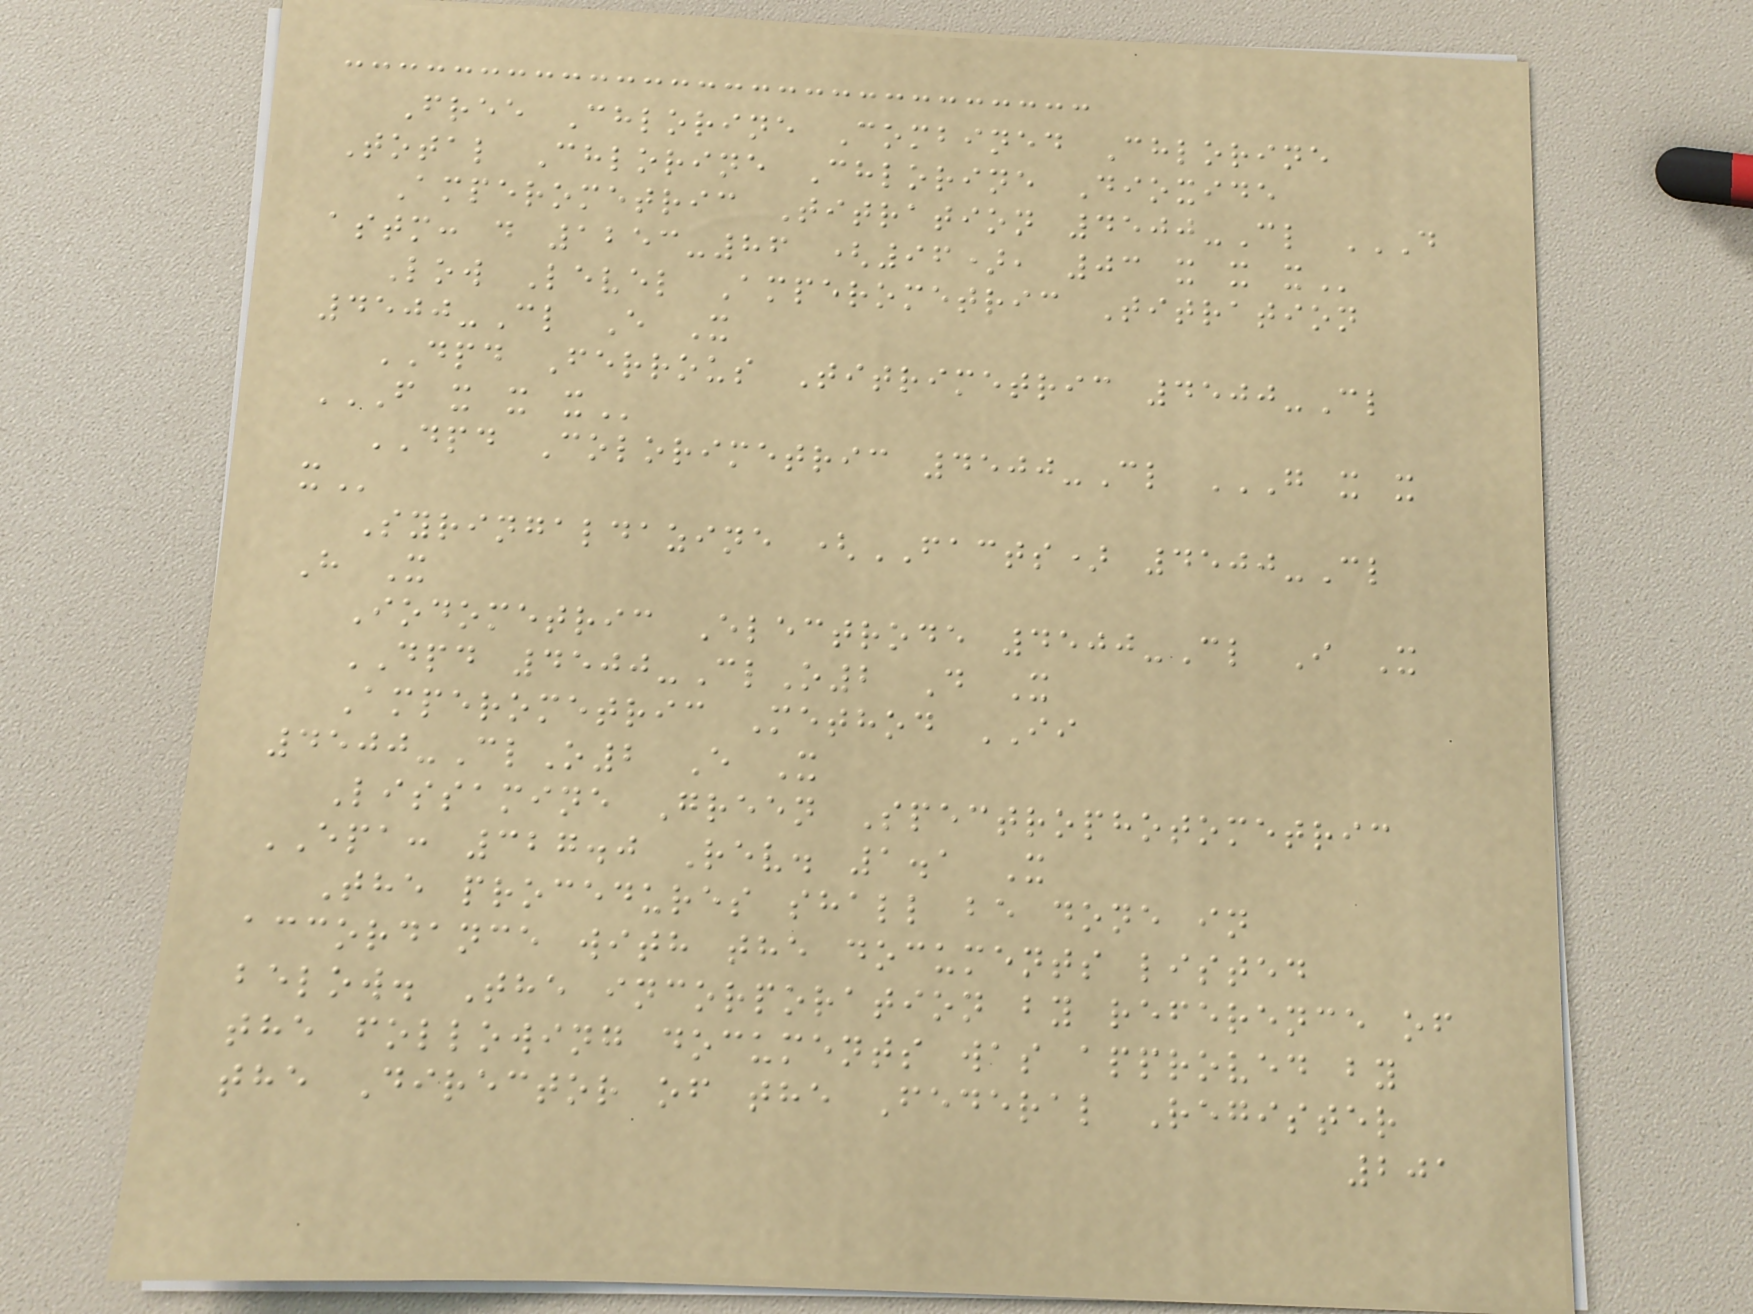Free Chlorine Combined Chlorine
Total Chlorine Chlorine Dioxide
Amperometric Titration 4500-Cl D
ASTM: D 1253-86 (96), 03 X X X
Low Level Amperometric Titration
4500-Cl E X
DPD Ferrous Titrimetric 4500-Cl
F X X X
DPD Colorimetric 4500-Cl G X X
X
Syringaldazine (FACTS) 4500-Cl
H X
Iodometric Electrode 4500-Cl I X
DPD 4500-ClO2 D X
Amperometric Method II
4500-ClO2 E X
Lissamine Green Spectrophotometric
EPA: 327.0 Rev. 1.1 X
The procedures shall be done in
accordance with the documents listed
below. The incorporation by reference of
the following documents was approved by
the Director of the Federal Register
201
